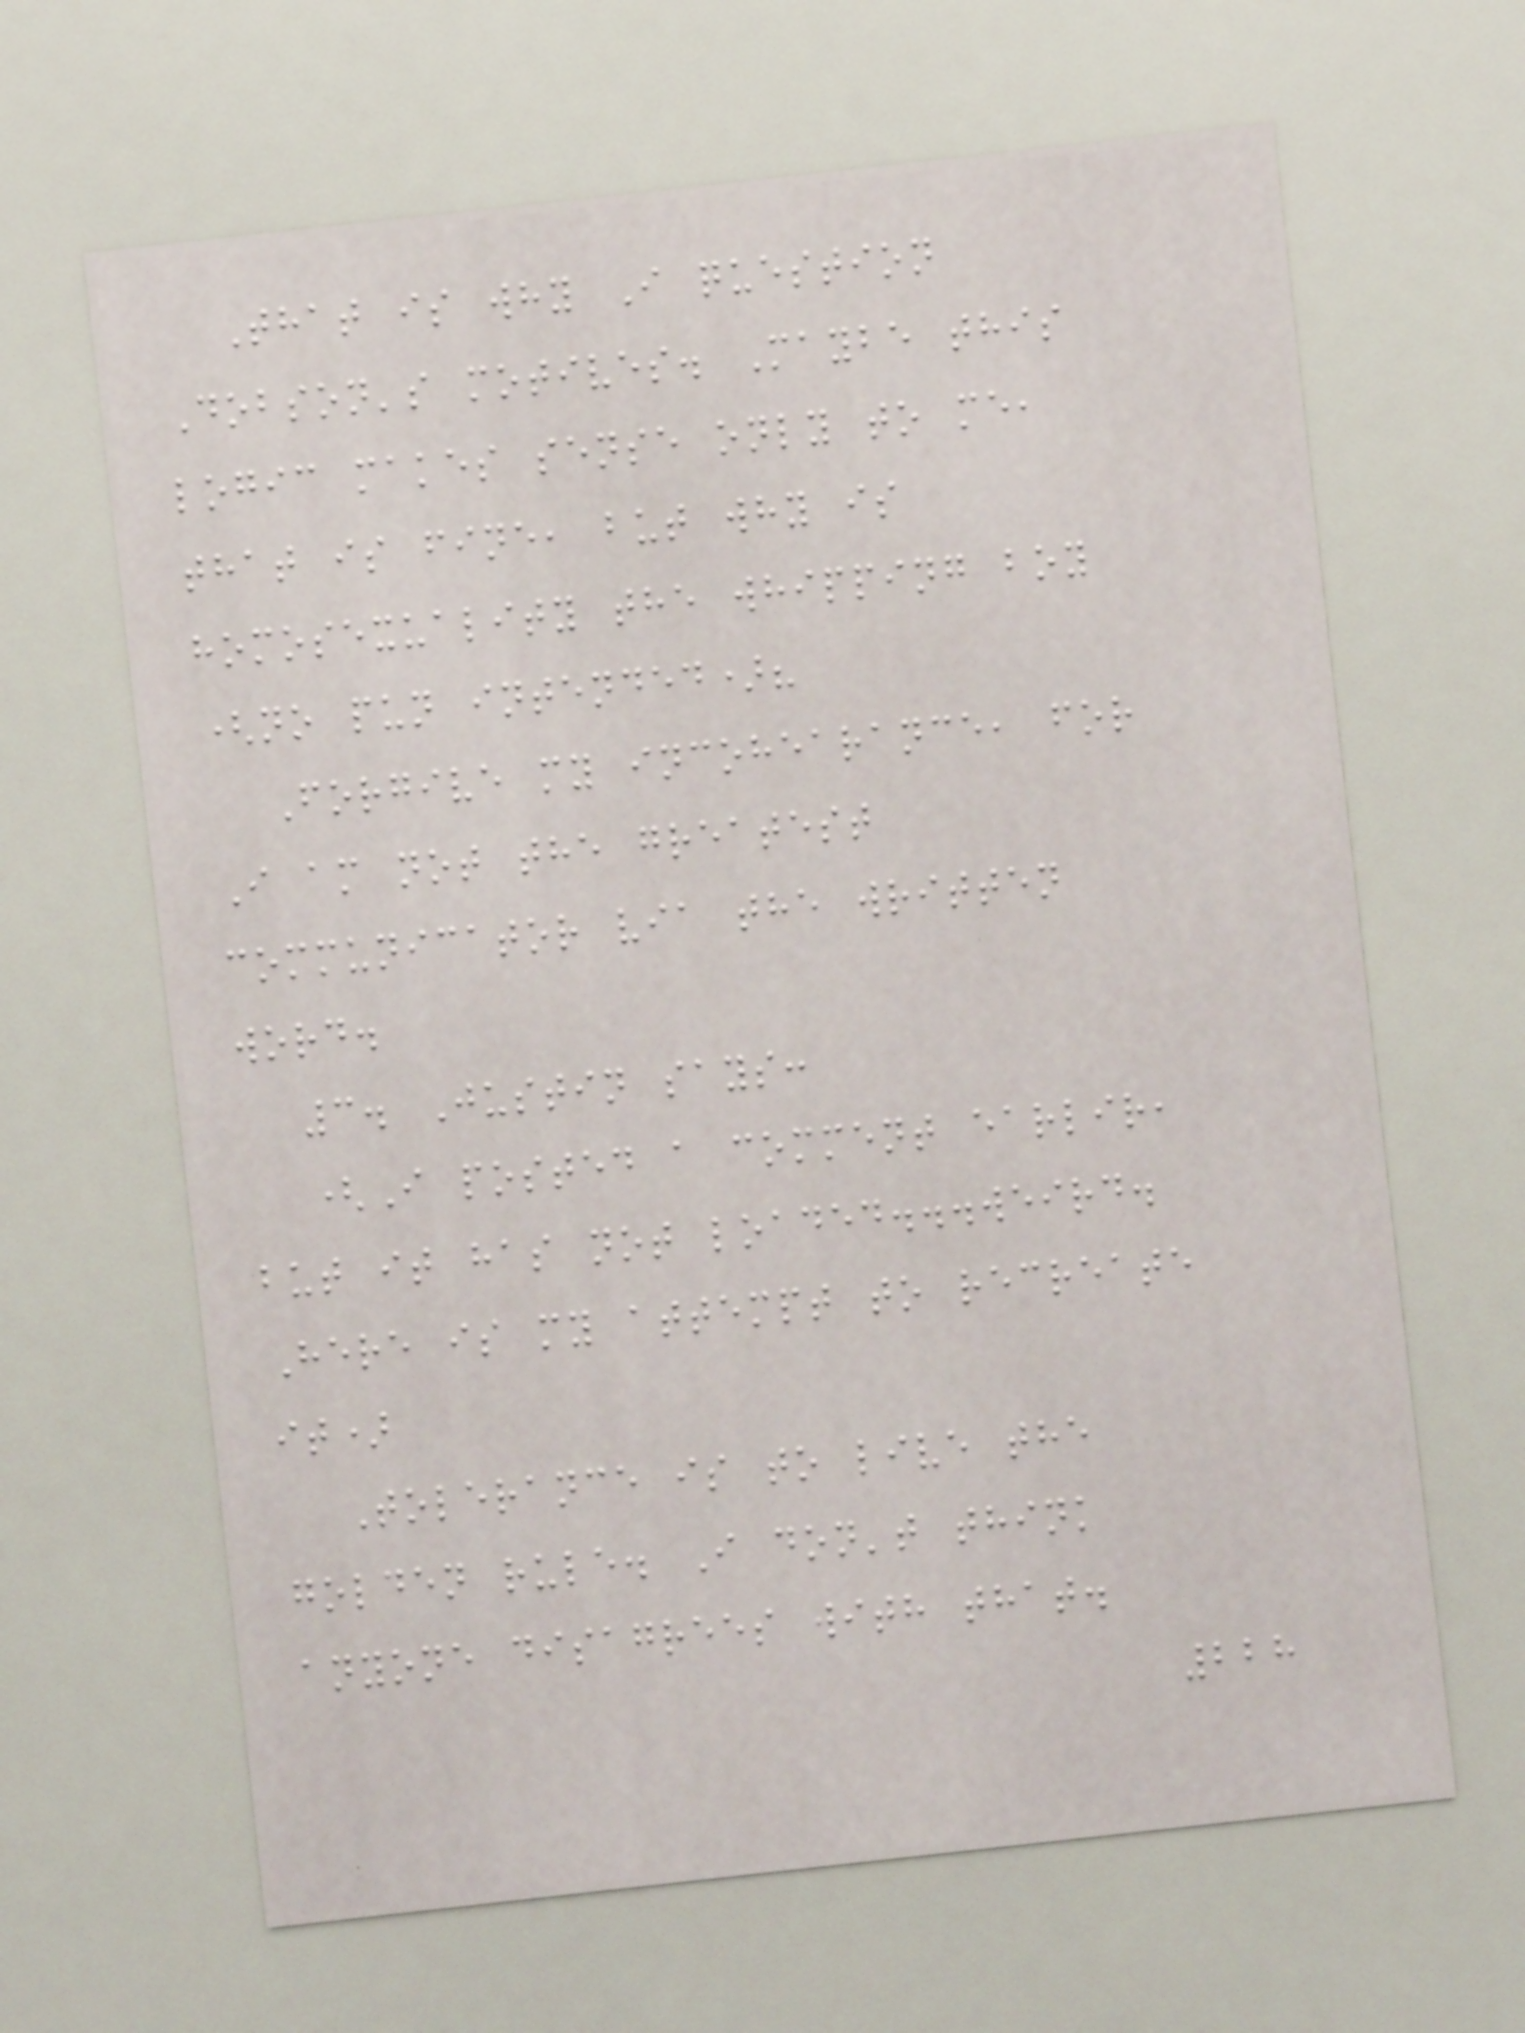That is why I question
Dobson's motives. Maybe this
logic makes sense only to me,
that is fine, but why is
homosexuality the whipping boy
(no pun intended)?
Forgive my incohearance, for
I am not the greatest
communicator via the written
word.
3. Justin says:
(I posted a comment earlir,
but it has not loaded...weird.
Here is my attempt to recreate
it)
Tolerance is to live the
golden rule. I don't think
anyone disagrees with that.
228
